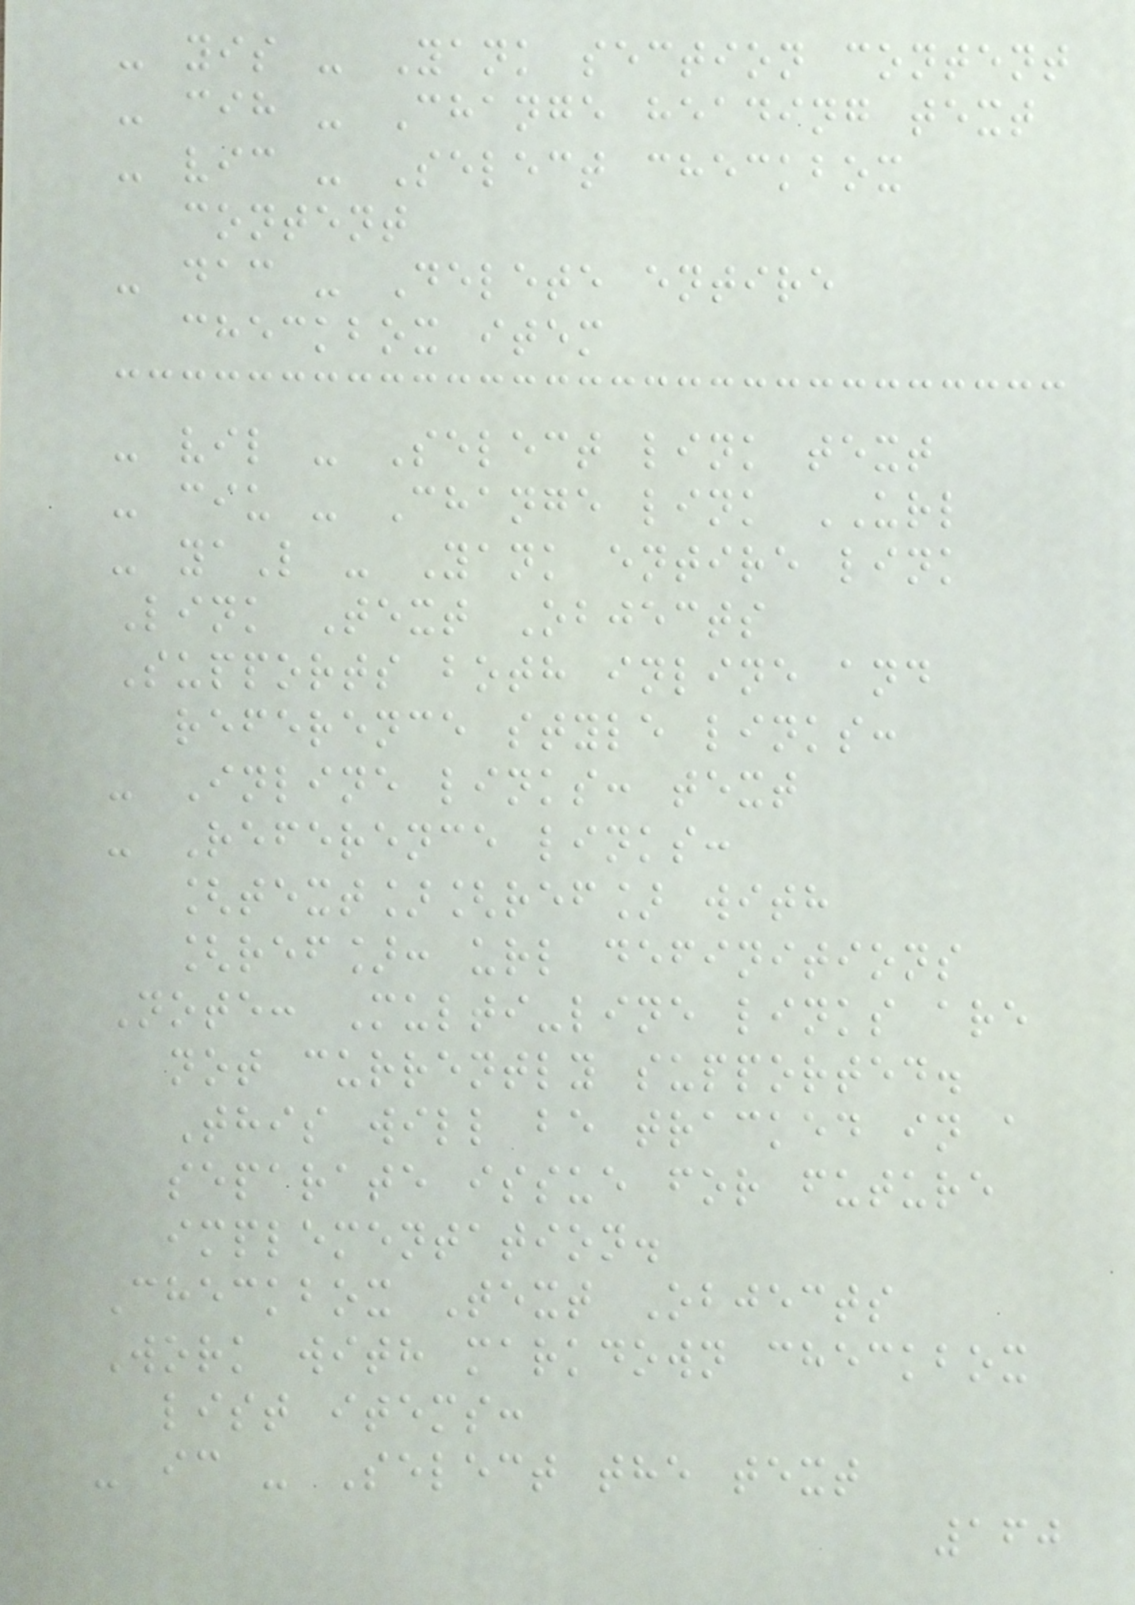- yis - Yank section content
- cih - Change heading text
- vic - Select checkbox
content
- dac - Delete entire
checkbox item
- vil - Select link text
- ciu - Change link URL
- yaL - Yank entire link
Link Text Objects
Supports both inline and
reference style links:
- Inline links: text
- Reference links:
[text][ref] with
[ref]: url definitions
Note: Multi-line links are
not currently supported.
This will be tracked in a
separate issue for future
implementation.
Checkbox Text Objects
Work with markdown checkbox
list items:
- ic - Select the text
160
